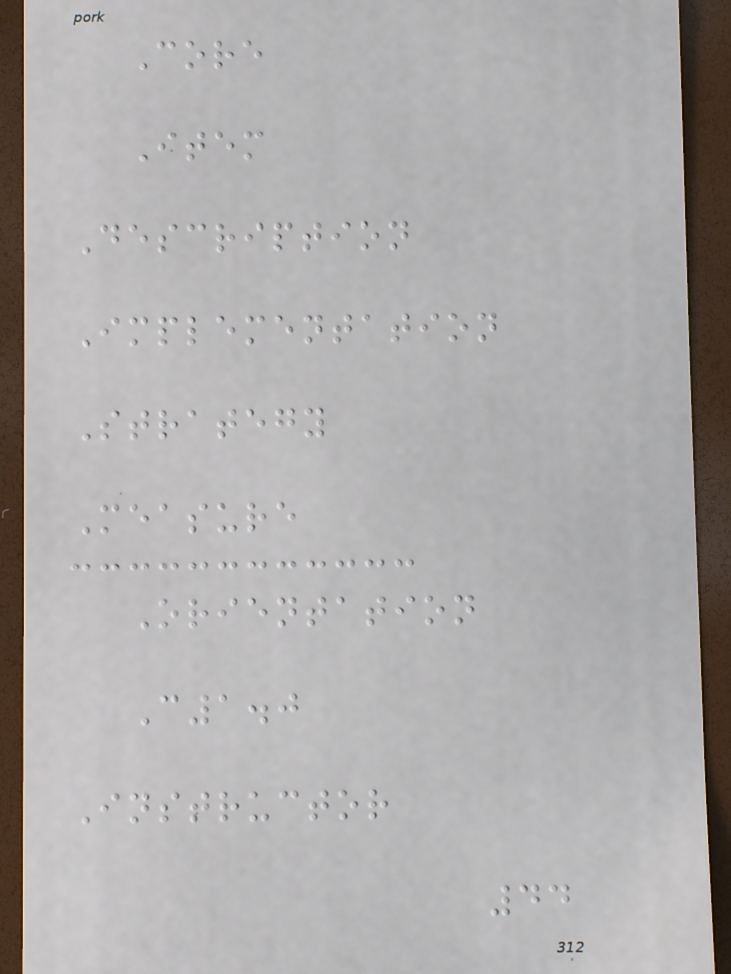Core
Item
Description
Implementation
Strategy
Measure
Orientation
C1.0
Instructor
44
